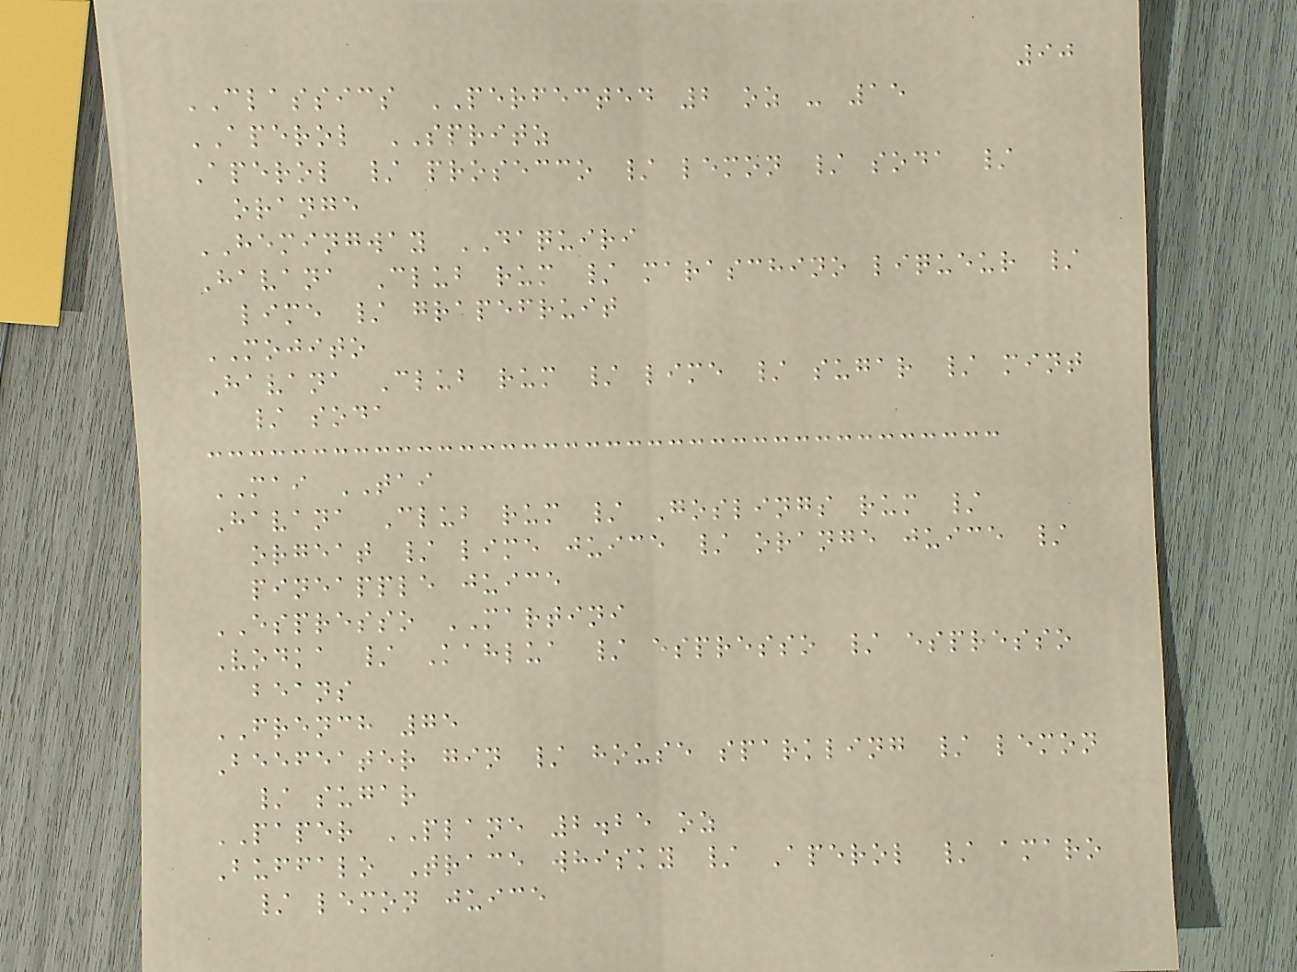90
CLASSICS PERFECTED 2 oz - 15
APEROL SPRITZ
Aperol / prosecco / lemon / soda /
orange
HEMINGWAY DAQUIRI
Havana Club rum / maraschino liqueur /
lime / grapefruit
MOJITO
Havana Club rum / lime / sugar / mint
/ soda
MAI TAI
Havana Club rum / Goslings rum /
orgeat / lime juice / orange juice /
pineapple juice
ESPRESSO MARTINI
Vodka / Kahlua / espresso / espresso
beans
FRENCH 75
Beefeater gin / house sparkling / lemon
/ sugar
PAPER PLANE 2.25 oz
Buffalo Trace whisky / Aperol / amaro
/ lemon juice
